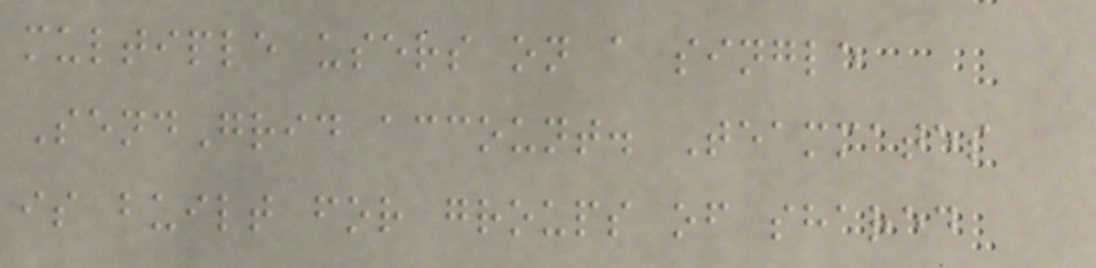multiple users on a single
SendGrid account. Teammates
is built for groups of shared
